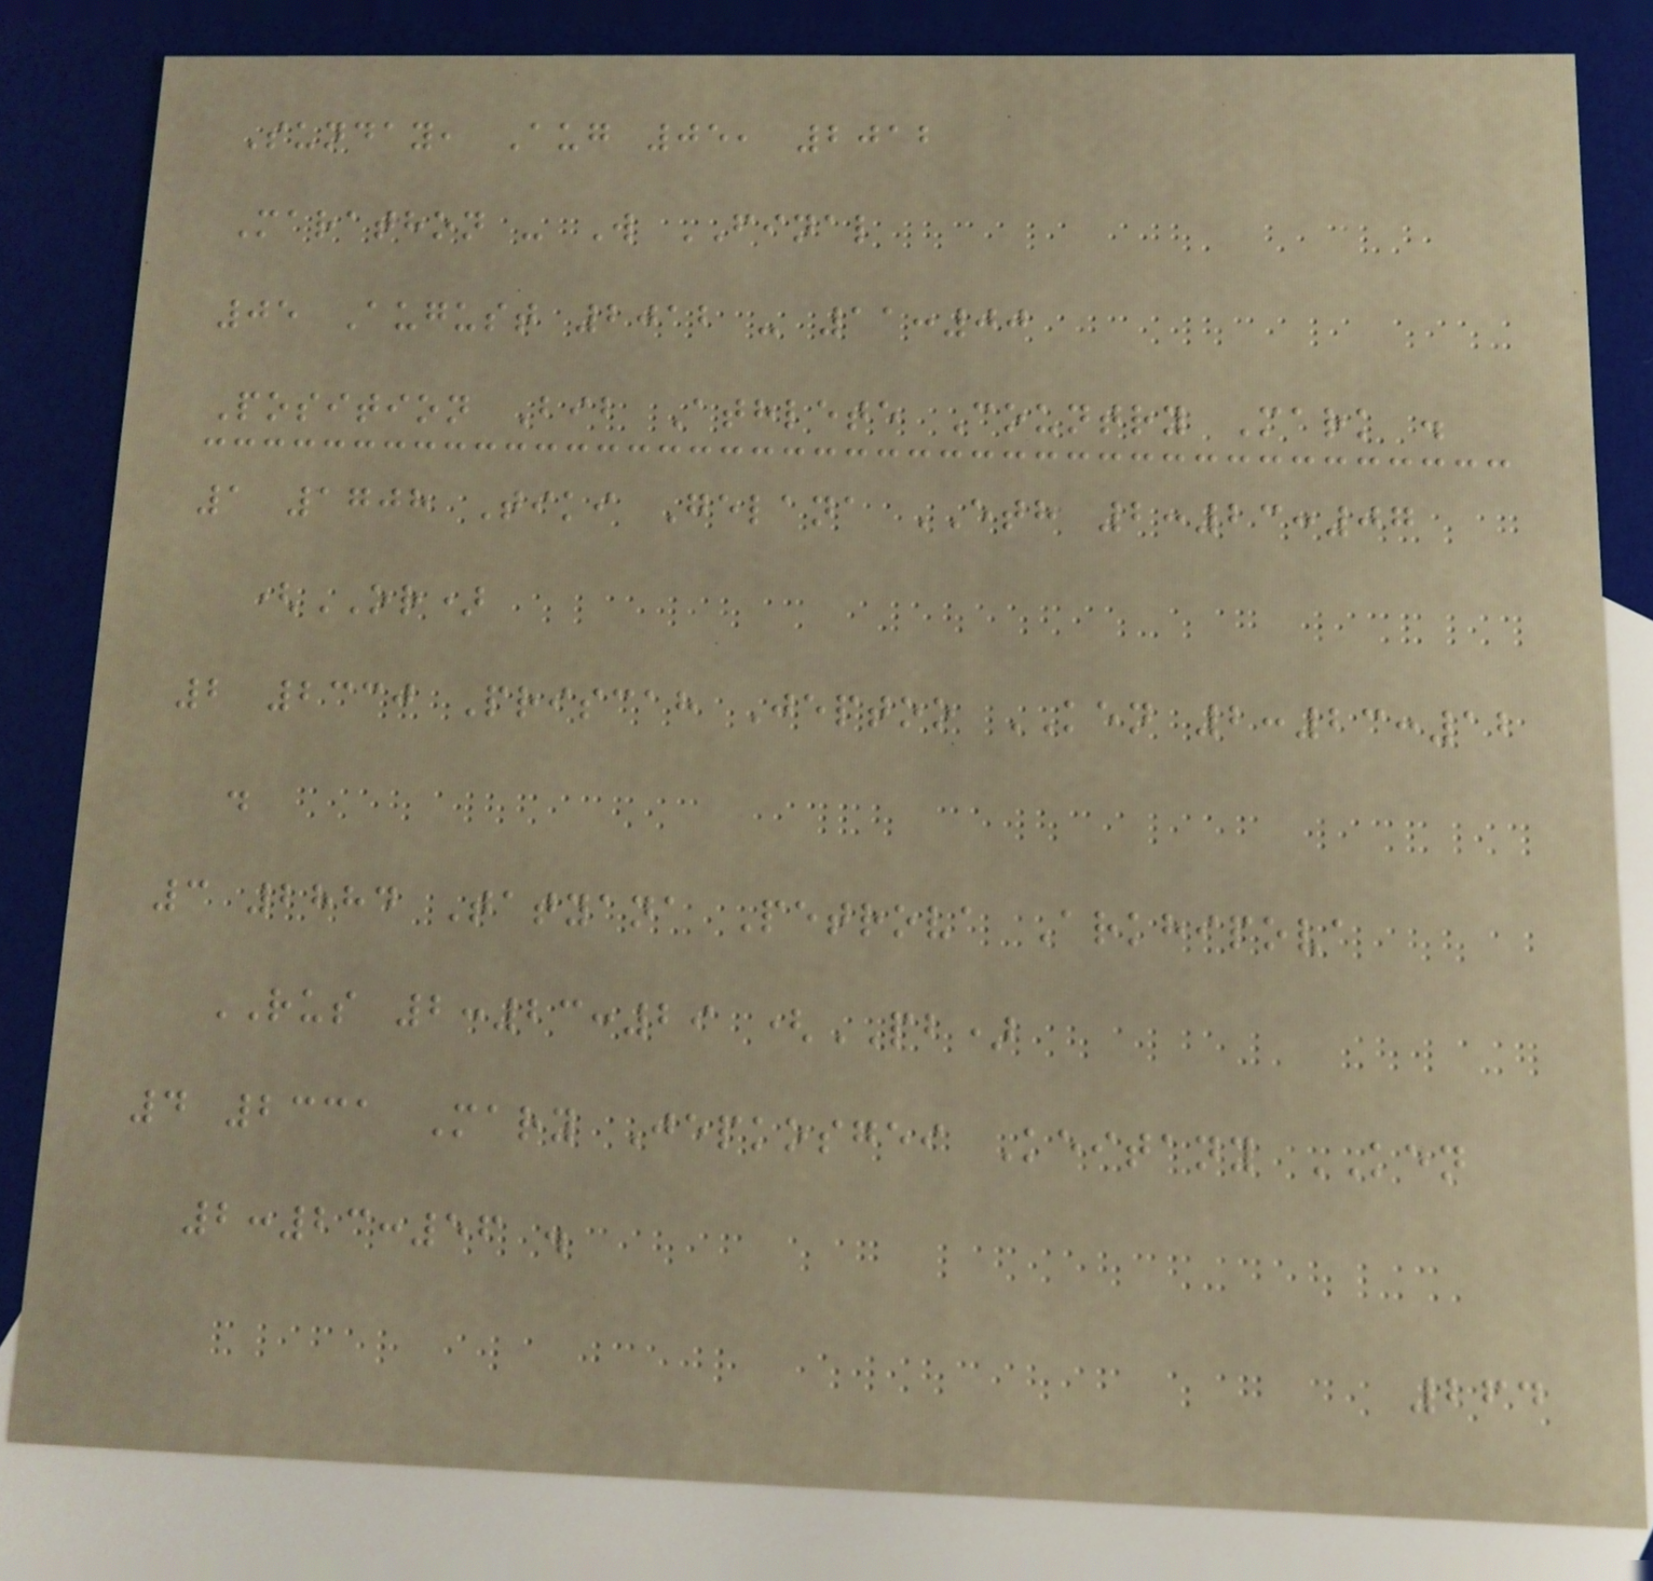Sunday, Aug 05, 2012
Marathon - W FINAL
05 August 2012 - 11:00
Position Bib Athlete Country Mark .
1 1708 Tiki Gelana ETH 2:23:07
(OR)
2 2330 Priscah Jeptoo KEN 2:23:12
.
3 2884 Tatyana Petrova Arkhipova
RUS 2:23:29 (PB)
4 2331 Mary Jepkosgei Keitany KEN
2:23:56 .
264
